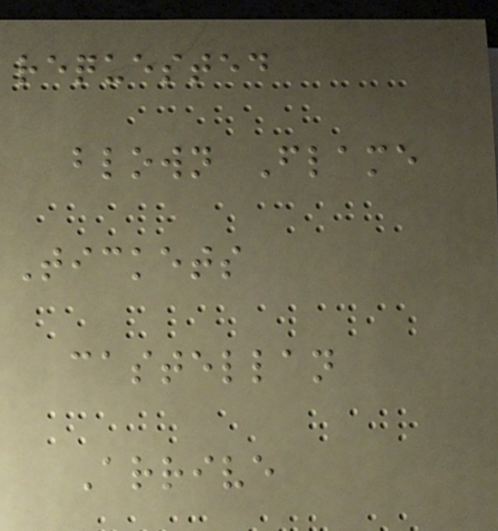requested
blown Flame
Tickets
castellan
Arrive
